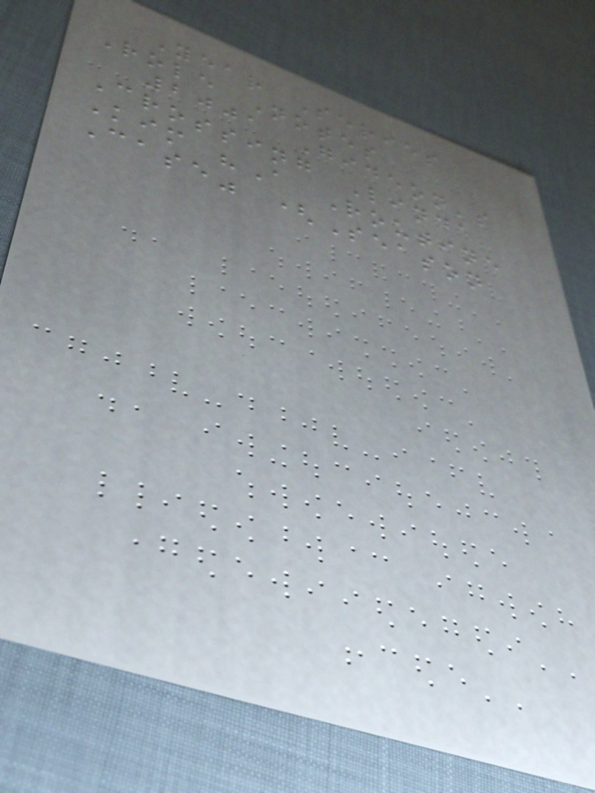Year Series
Role Notes
2001 Gideon's
Crossing Linda
Kim "A Routine
Case" (Season
